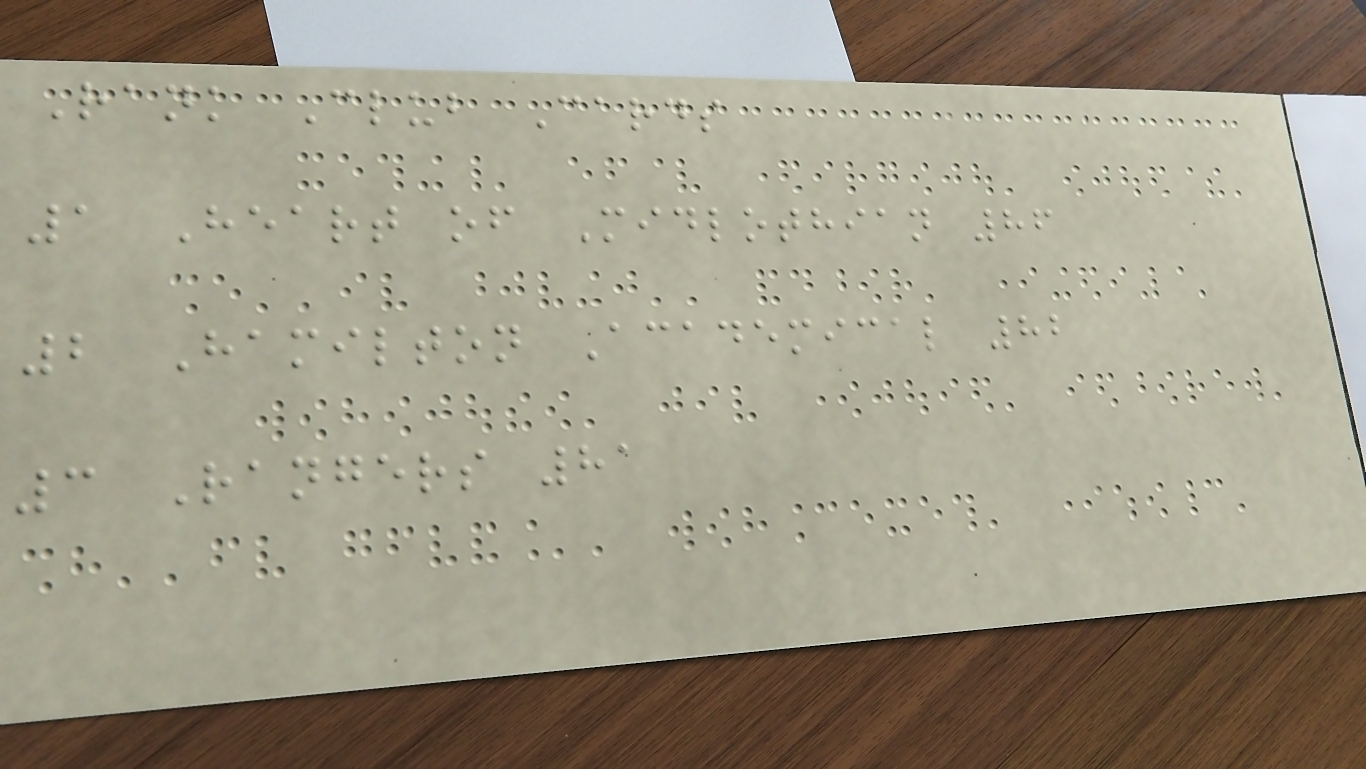Rank Club Cards
1 Heart of Midlothian 86
2 Hamilton Academical 82
3 Rangers 81
